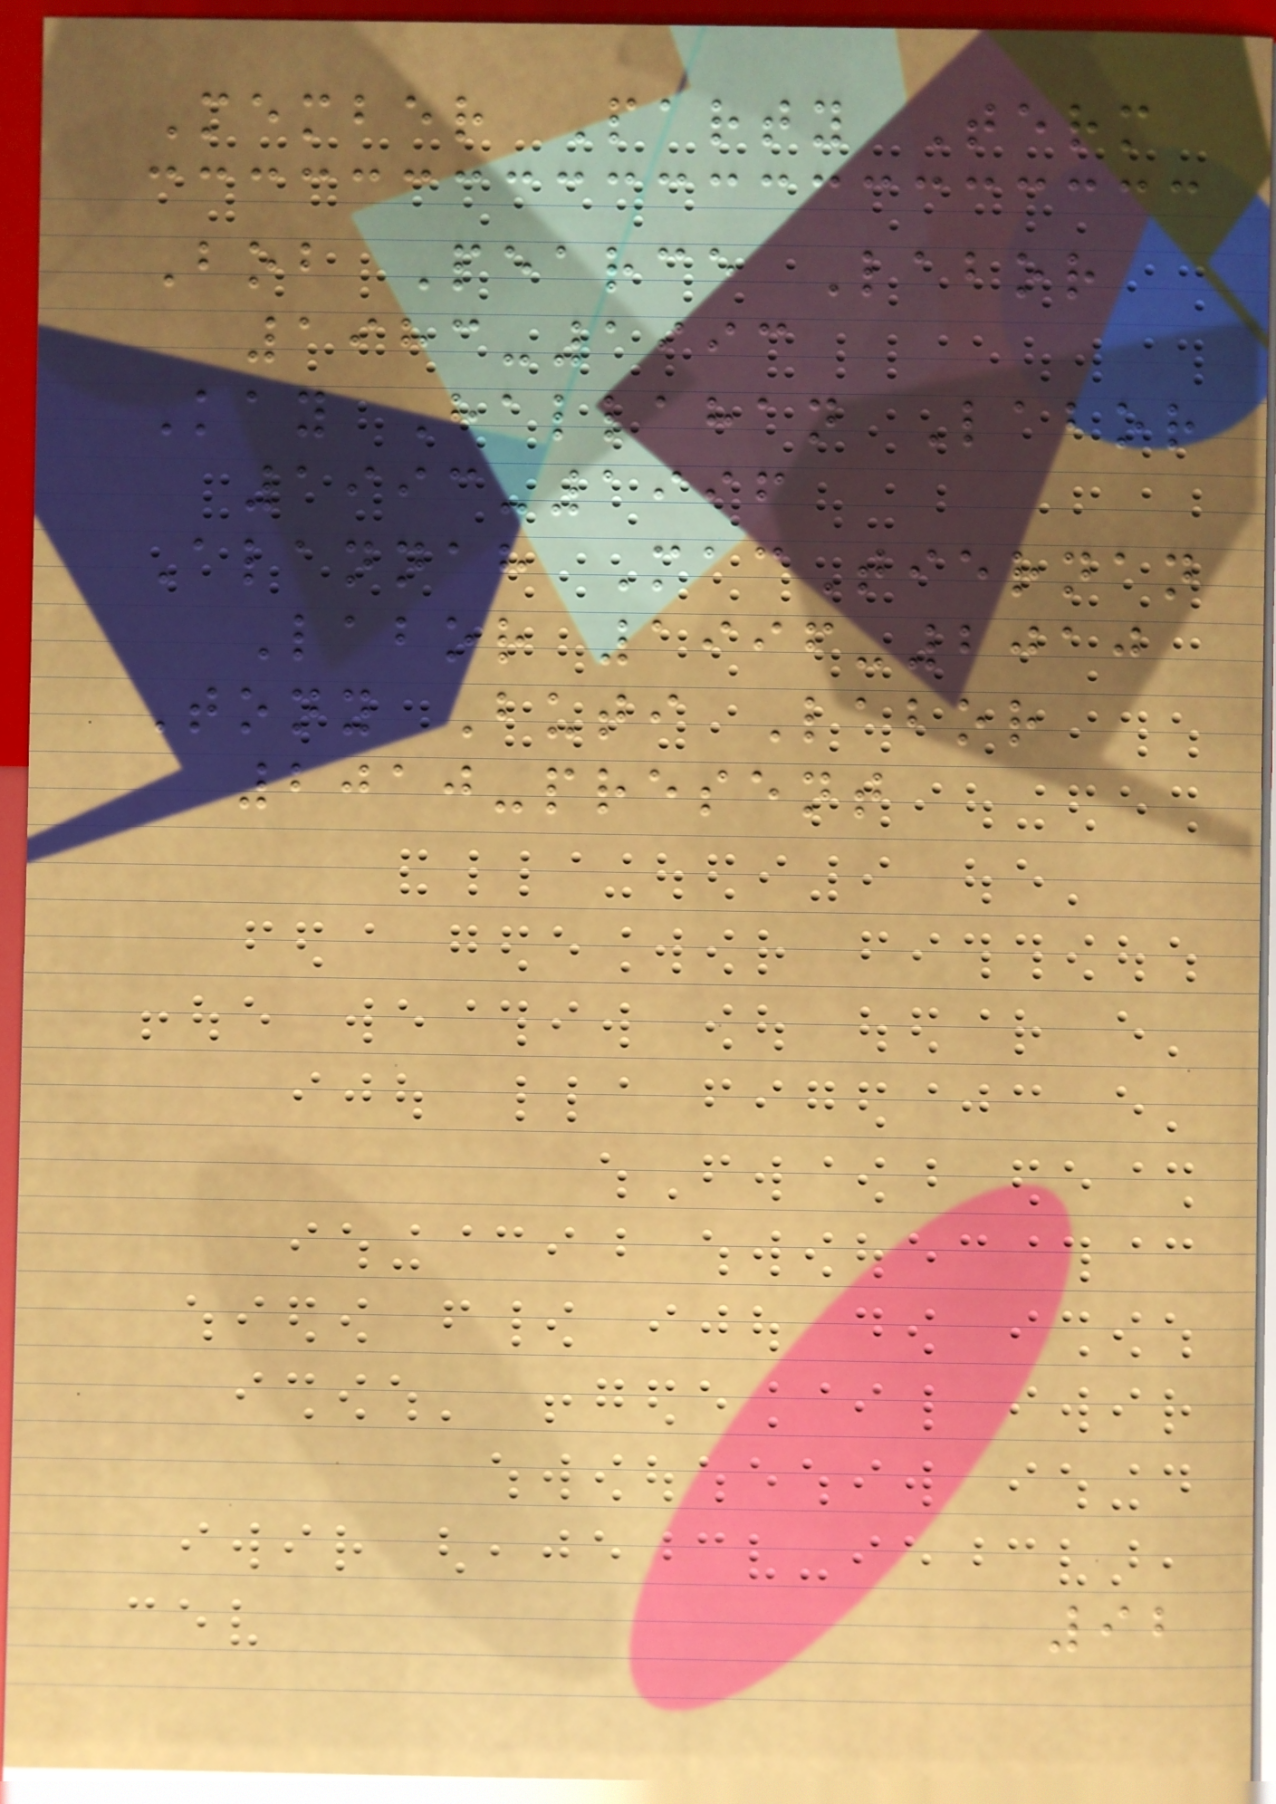Member Party Term
Bob Pearce Labor
1983-1993
Kay Hallahan Labor
1993-1996
Alannah MacTiernan
Labor 1996-2010
Tony Buti Labor
2010-present
92
